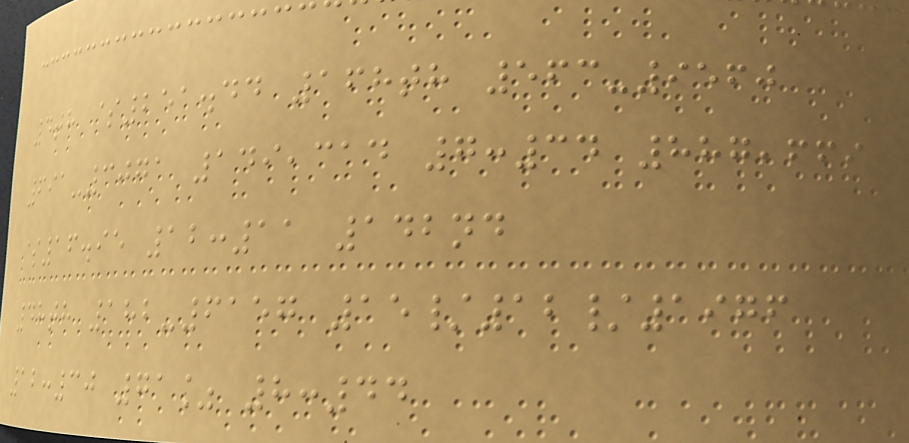4th $251.44 168th 563-9560
691-3071 149,314 7:34 887,669
$16.95 12:11 142nd
48th 182-6157 15/12/1976
12:30 71% 8:44
